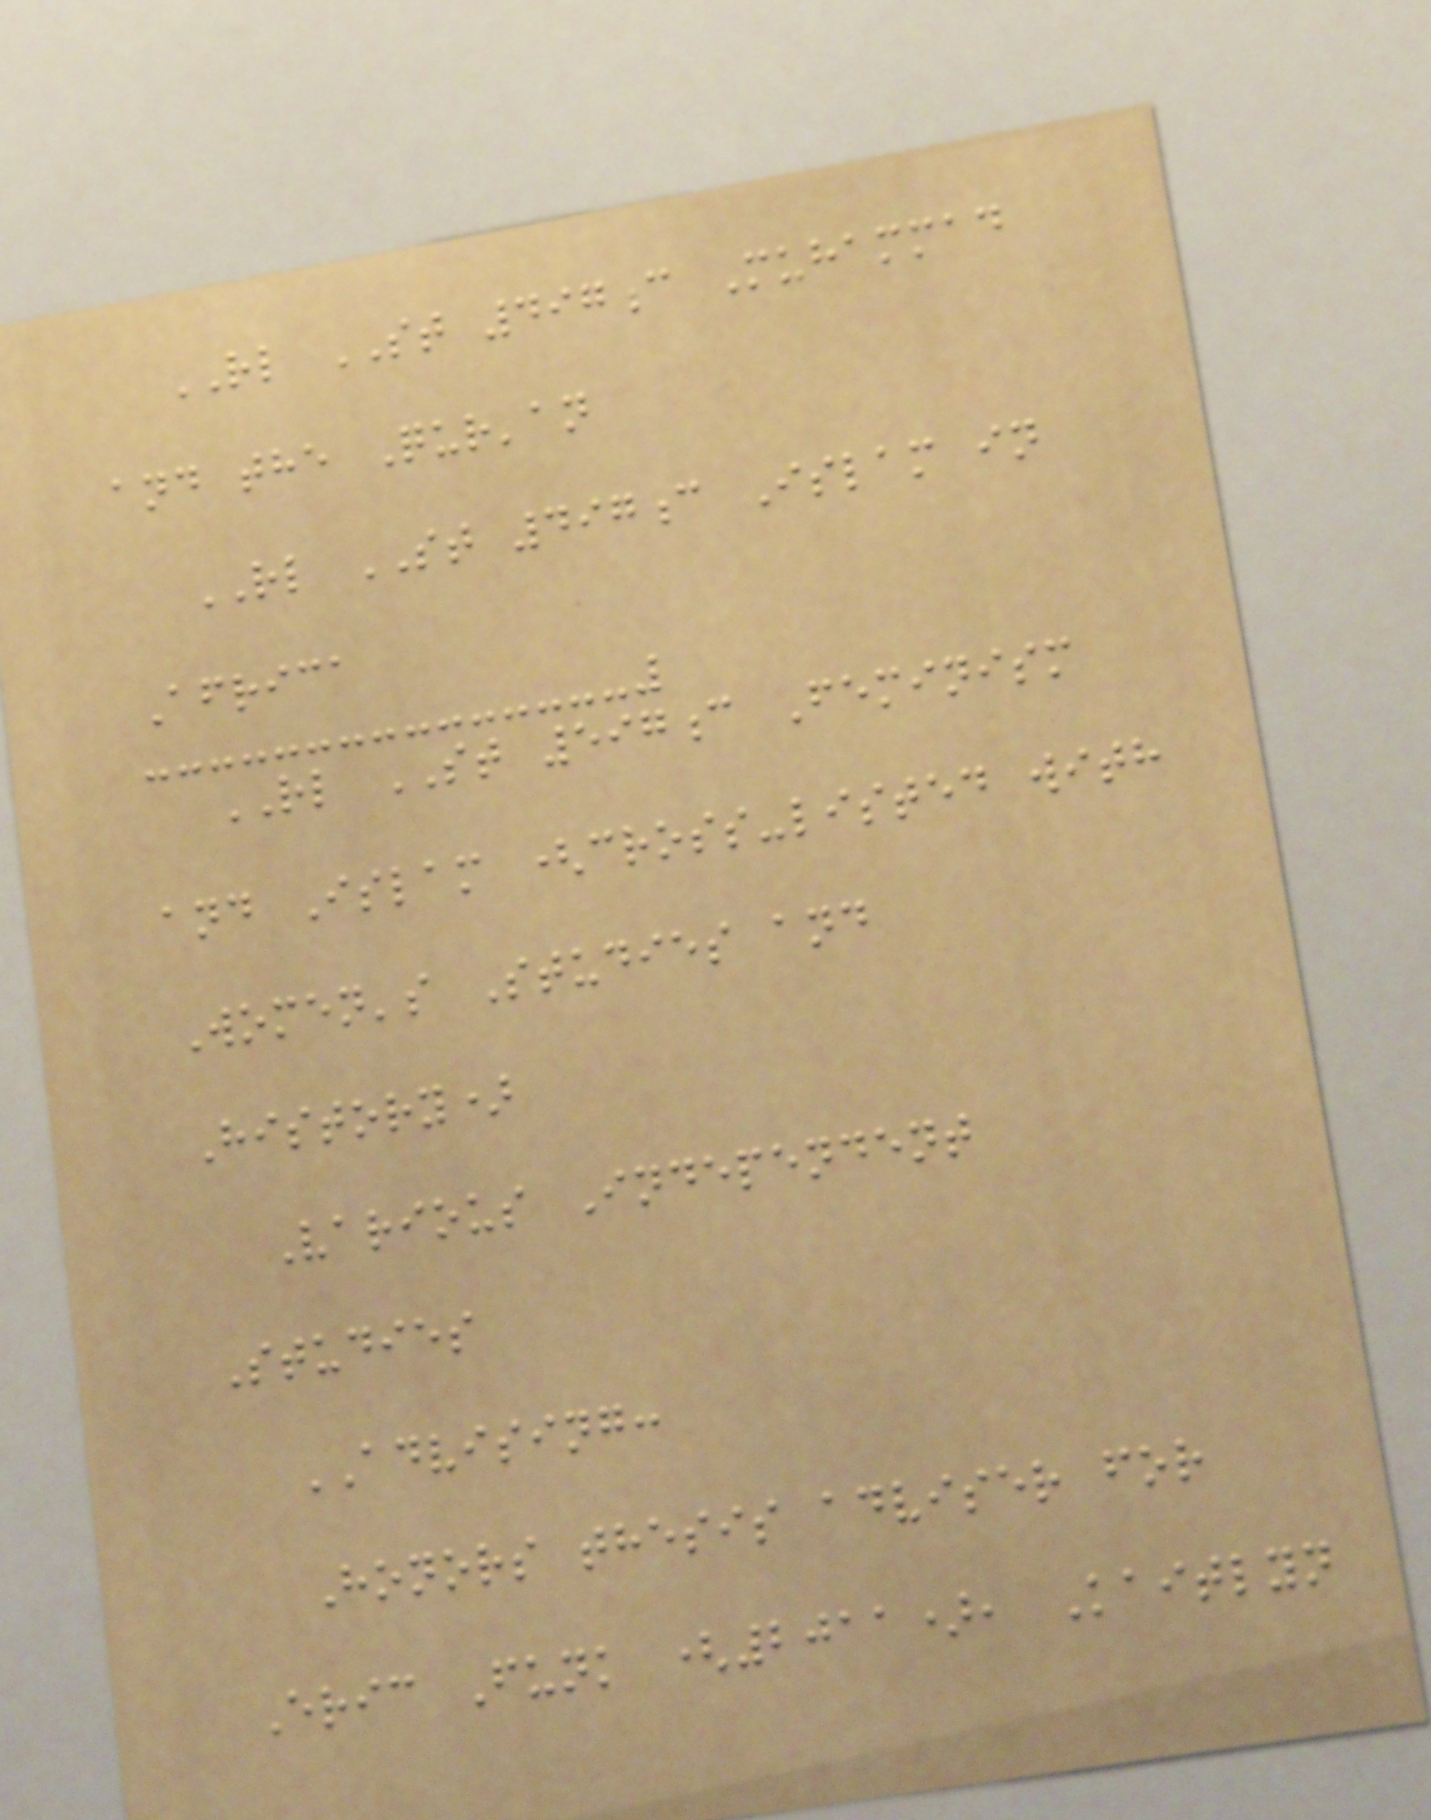RL ST 497c Muhammad
and the Qur'an
RL ST 497c Islam in
Africa
RL ST 597c Feminism
and Islam (cross-listed with
Women's Studies and
History)
Various Independent
Studies
ADVISING:
Honors thesis adviser for
Eric Funk (2011), Kaitlyn
